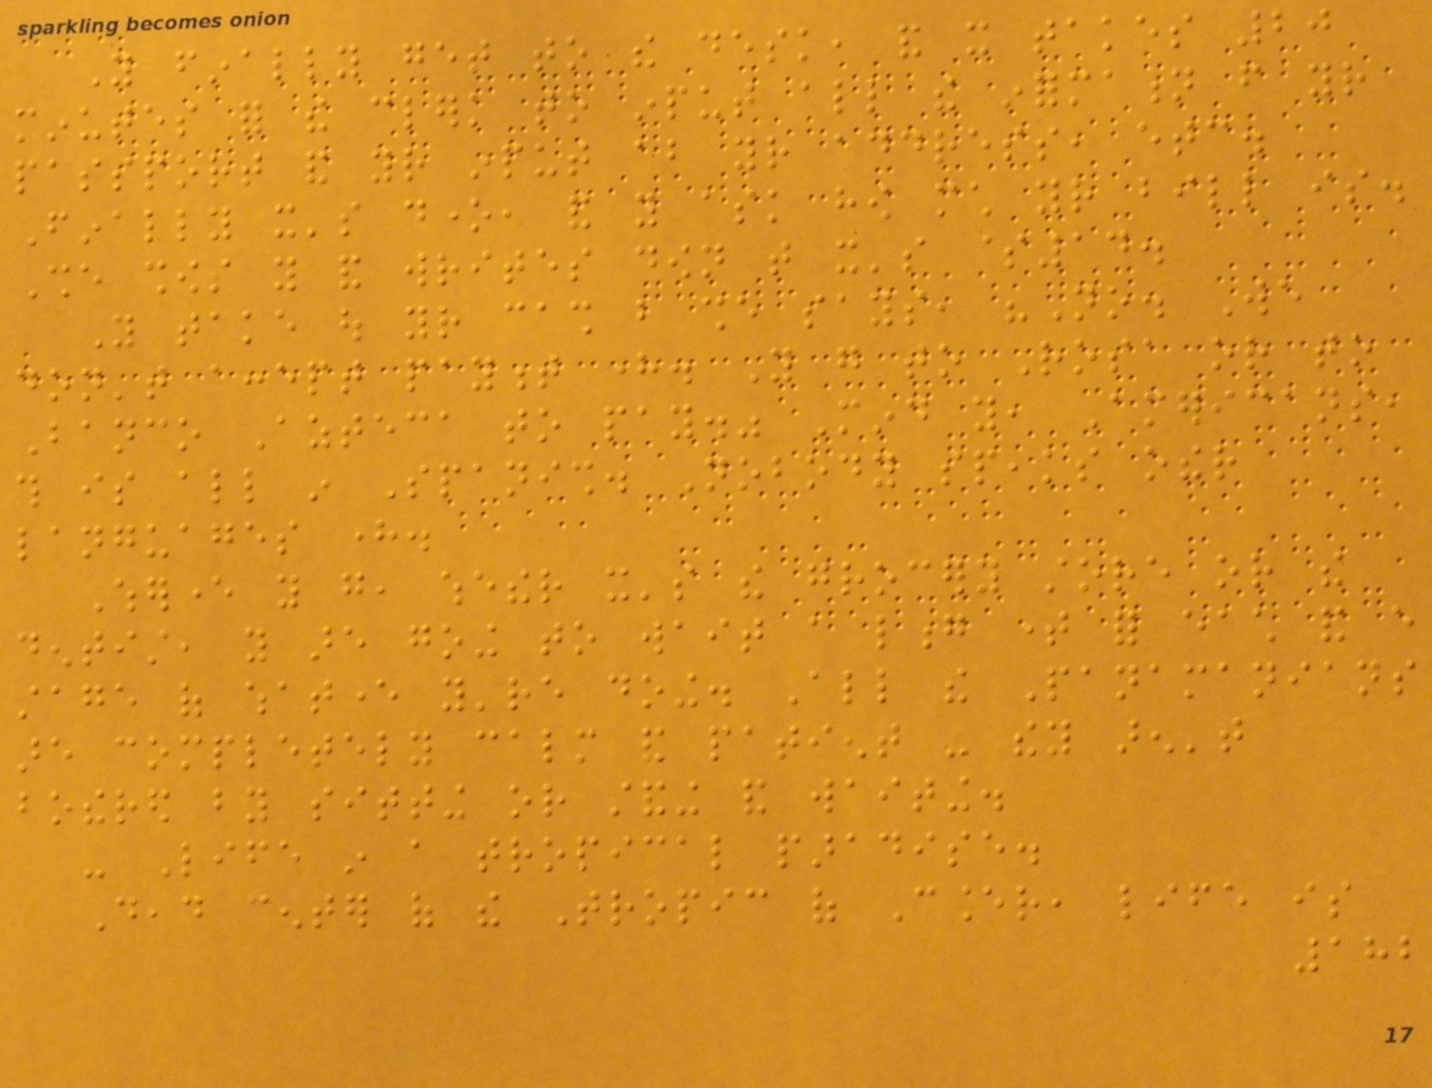You finally get to the desk, and it takes 20
minutes for the clerk to input all the information from your
passport and your input about your address, etc.
Finally it's done, and you ask how much your bill is.
She shows you and writes down that it's $14.
You take out your cash but she says, "No. We
don't accept payment here. You go to Rosa or to
Banco Azteca to pay." Mind you, Americans,
this is all in Spanish. Nobody speaks other
languages here.
Wherever you go, whether it's the grocery store or the
dentist, you are going to wait a long time for each and every
stage of whatever you're doing. All the Panamanians
are completely calm and patient - they aren't
bothered by sitting or standing and waiting.
- Life in a tropical paradise.
Dead center of the Tropic of Cancer, life is
182
